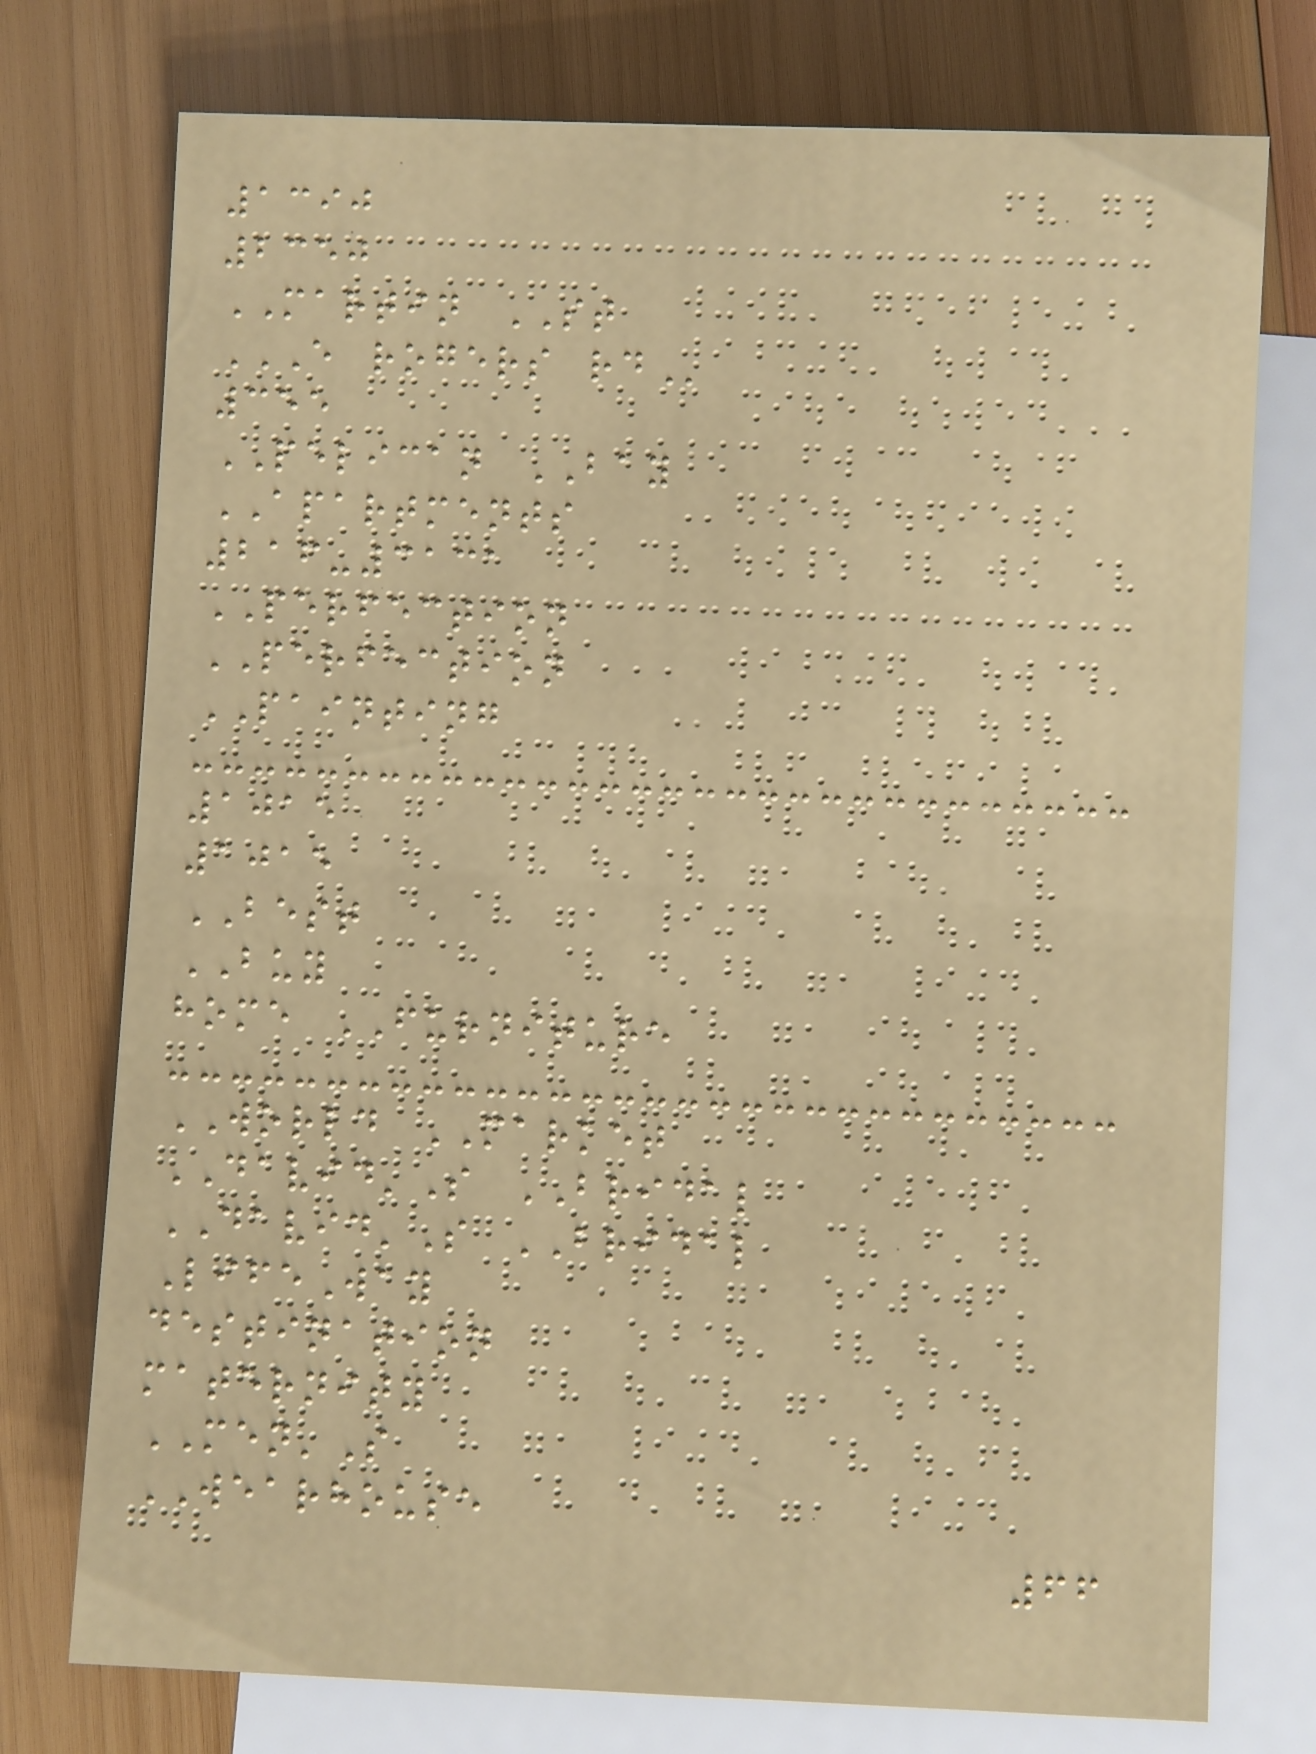1390
2350
MARTIN ST
E ROGERS RD
355
PELICAN BAY
APARTMENTS
216-3131
PERFECTION
PERFECTION
PAINTING
1015
1015
BEST
BUY
home FURNITURE
WORLD MARKET
DAVID'S BRIDAL
DAVID'S BRIDAL
LifeWay
destination
maternity
MEN'S
WEARHOUSE
66
